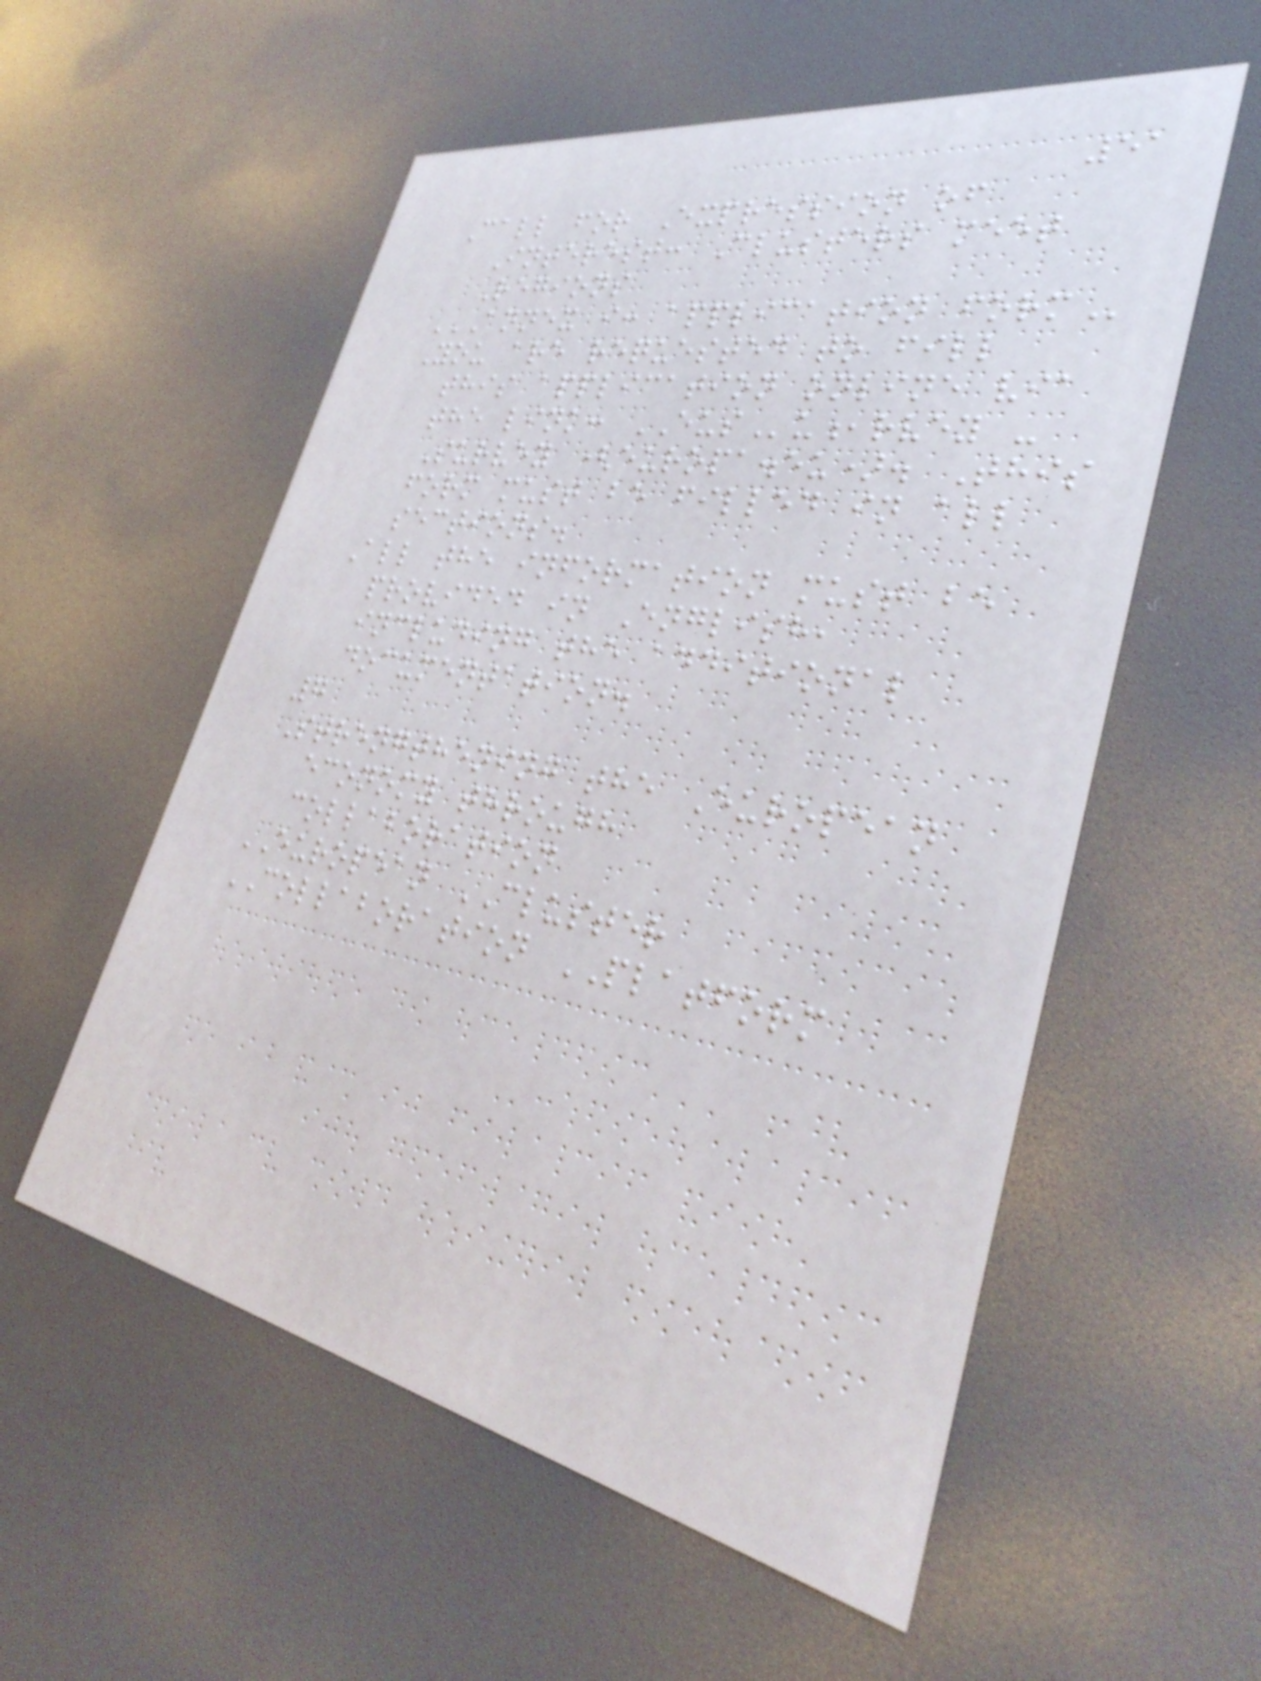51
Call for Expression of
Interest: Clusters meet
Regions
ANNEX I: APPLICATION FORM
You are requested to fill
this application online via
the link: EUSu,rvey -
Survey (europa.eu). This
form must be filled in all
sections.
All the information must be
provided in English,
including the additional
documentation.
7
Strengthening the European
economy through
collaboration
EUROPEAN CLUSTER
COLLABORATION PLATFORM
